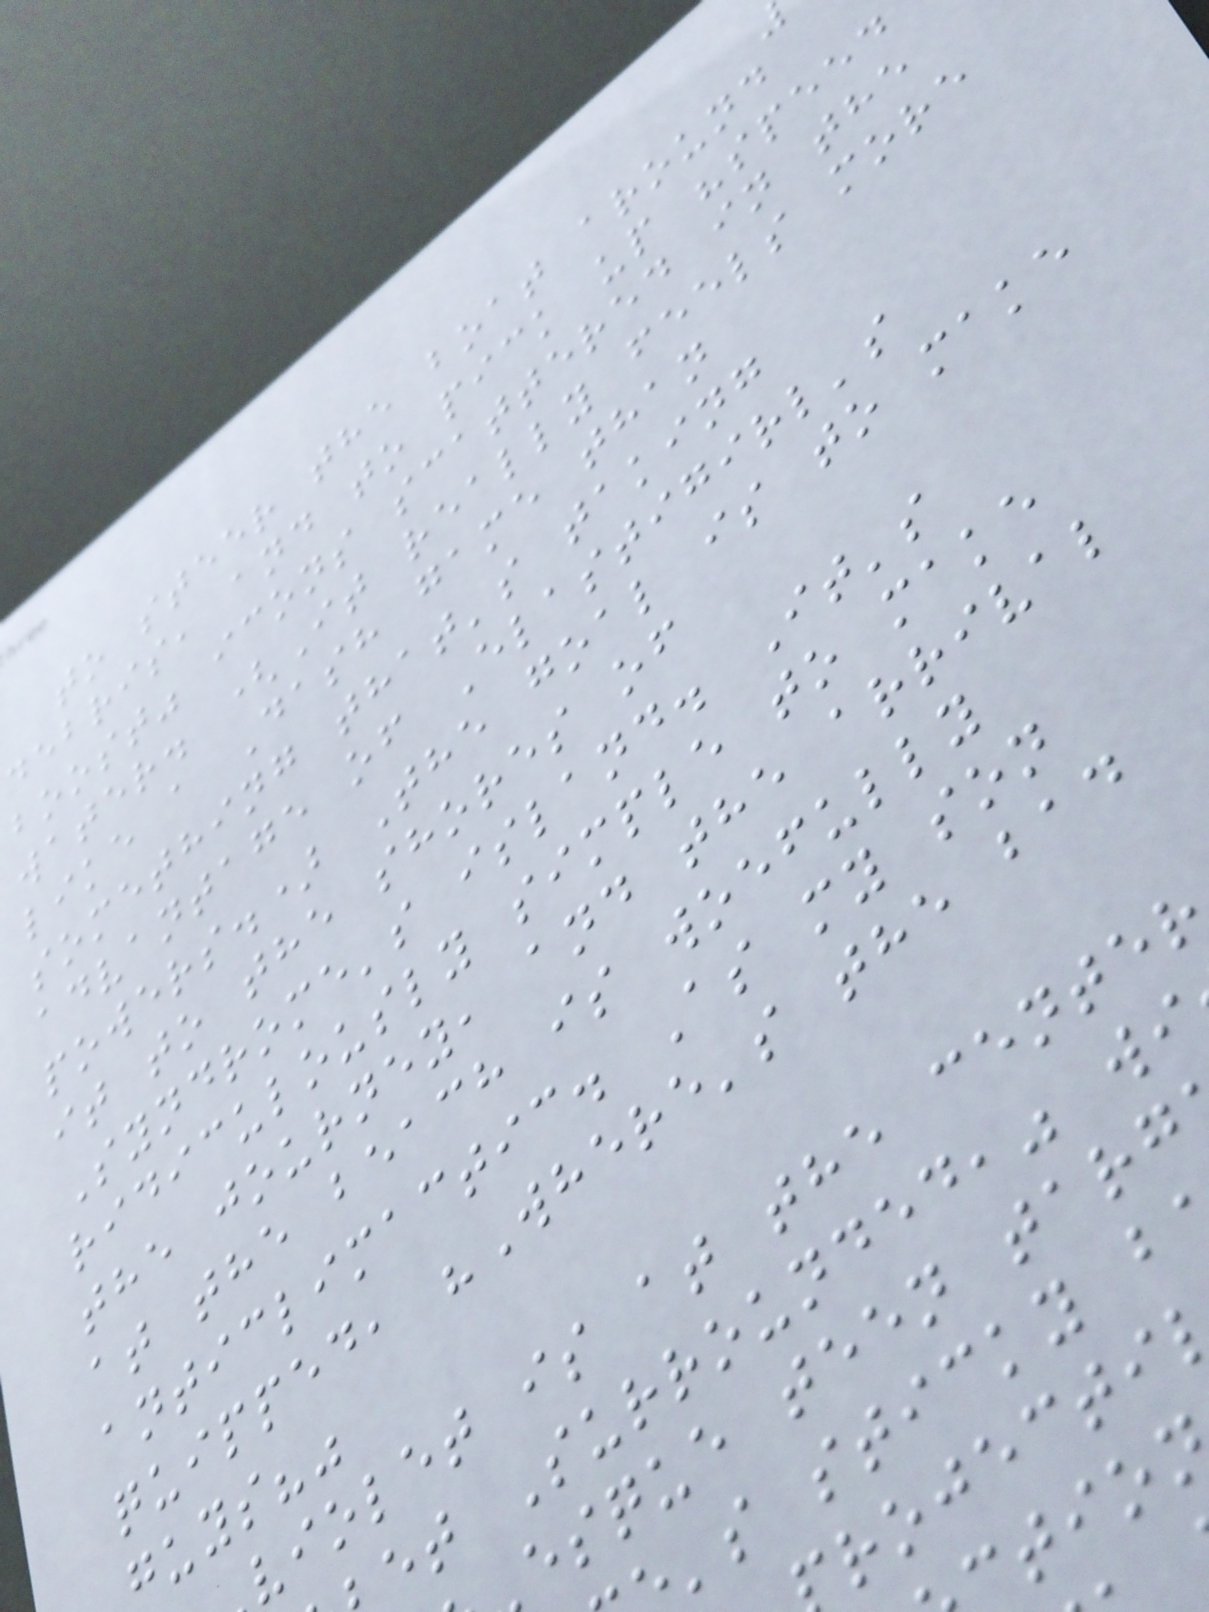to steer the boat around
debris, and to pick up "speed
boost" icons scattered in the
water. (It really feels more
like a Dash game than
something that's taking
advantage of Elastigirl's
powers.) The goal is to make
it to the shores of
Syndrome's island. It's
ridiculously simple to make
the journey, and the arrival
at the beach is woefully
anticlimactic. As my son
quipped, "Where's the bad
guys?"
violet is at the center
et Surrounded," wi
esque teen targ
's sticky b
